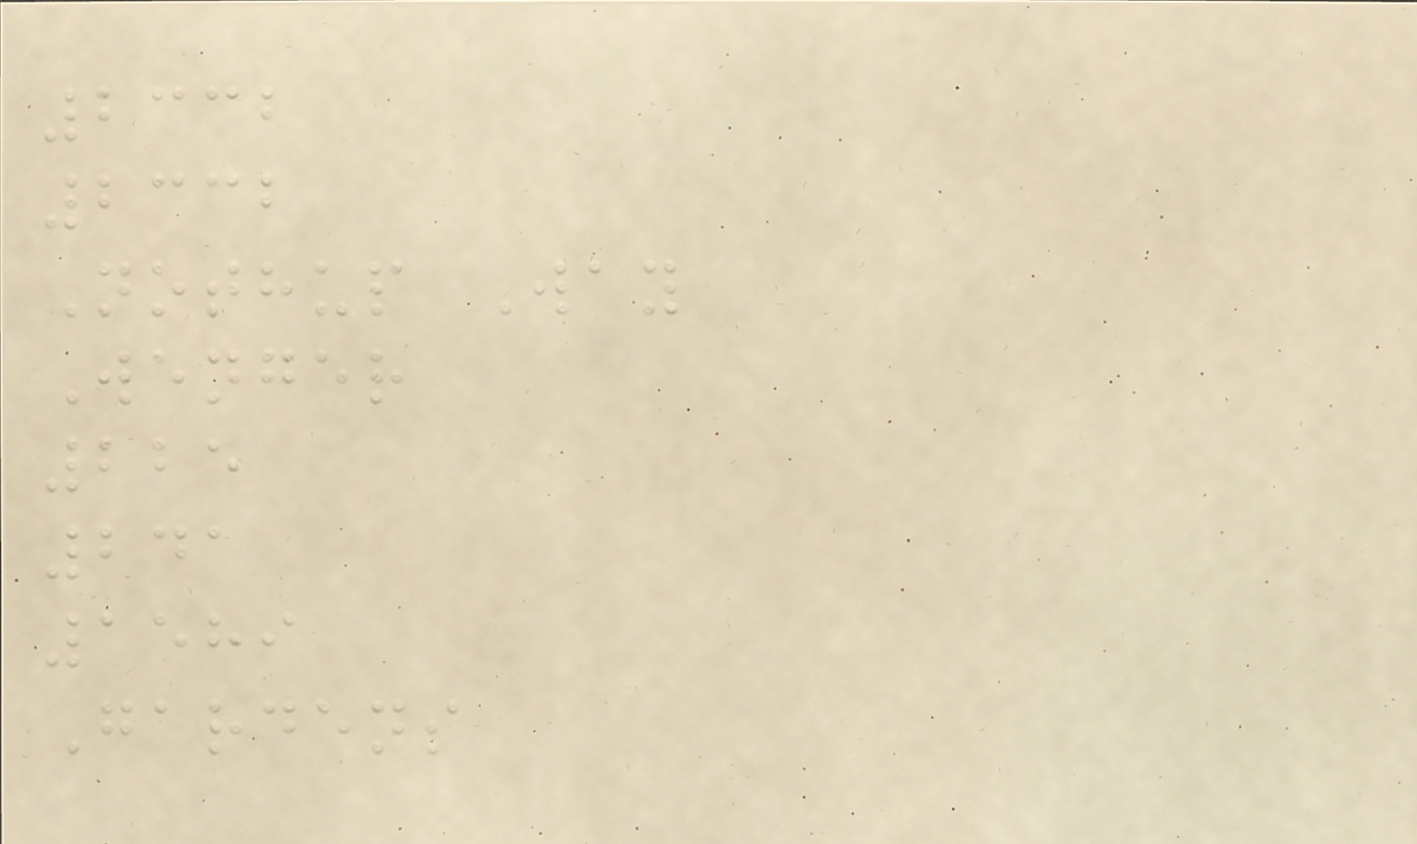2332
2332
Nothup Way
Wenger
225
241
1589
Gardens
